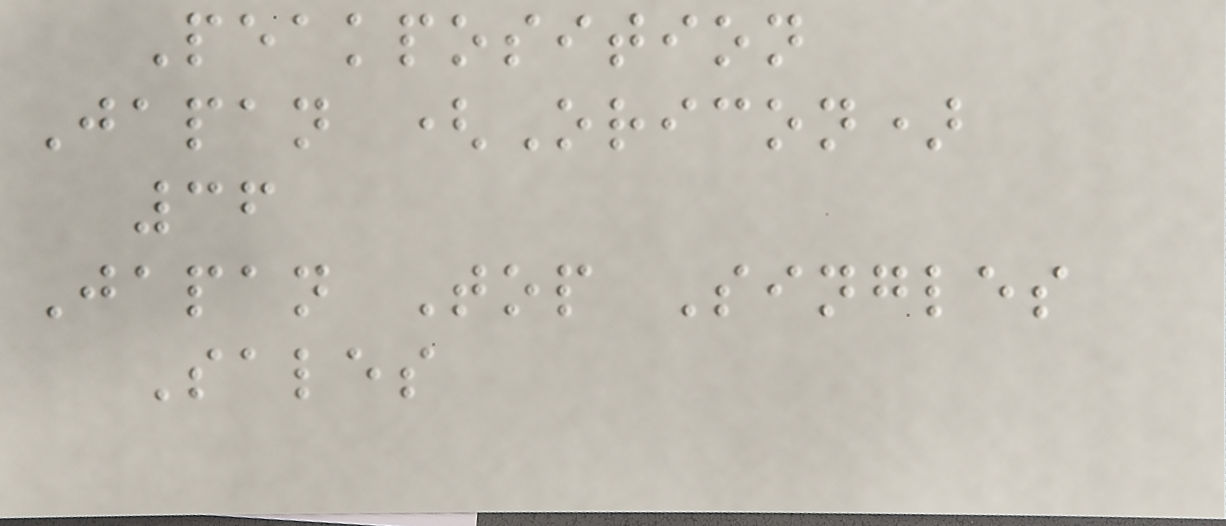Peakposition
Japan (Oricon)
36
Japan Top Singles
Sales
